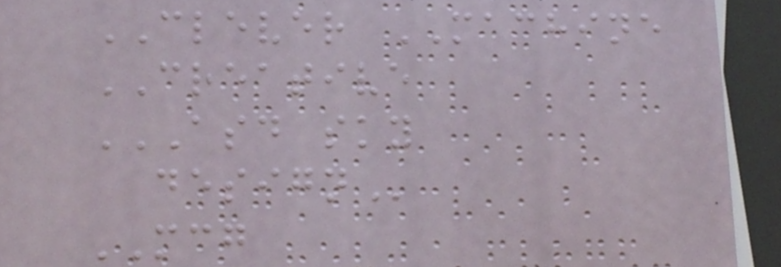CLEVER MACHINE
CREATIVE
ASD SKY
DESIGN
MCG
